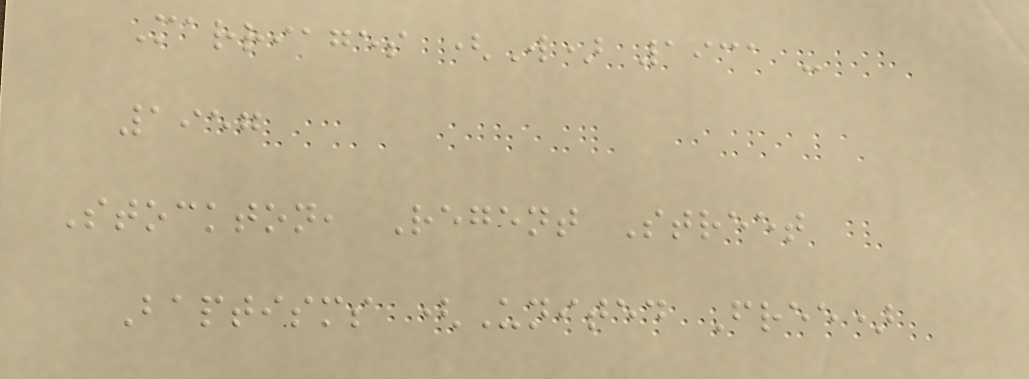Marriages (W) 1931 -
1957
Stockton, Regent Street
Baptisms (United Free)
